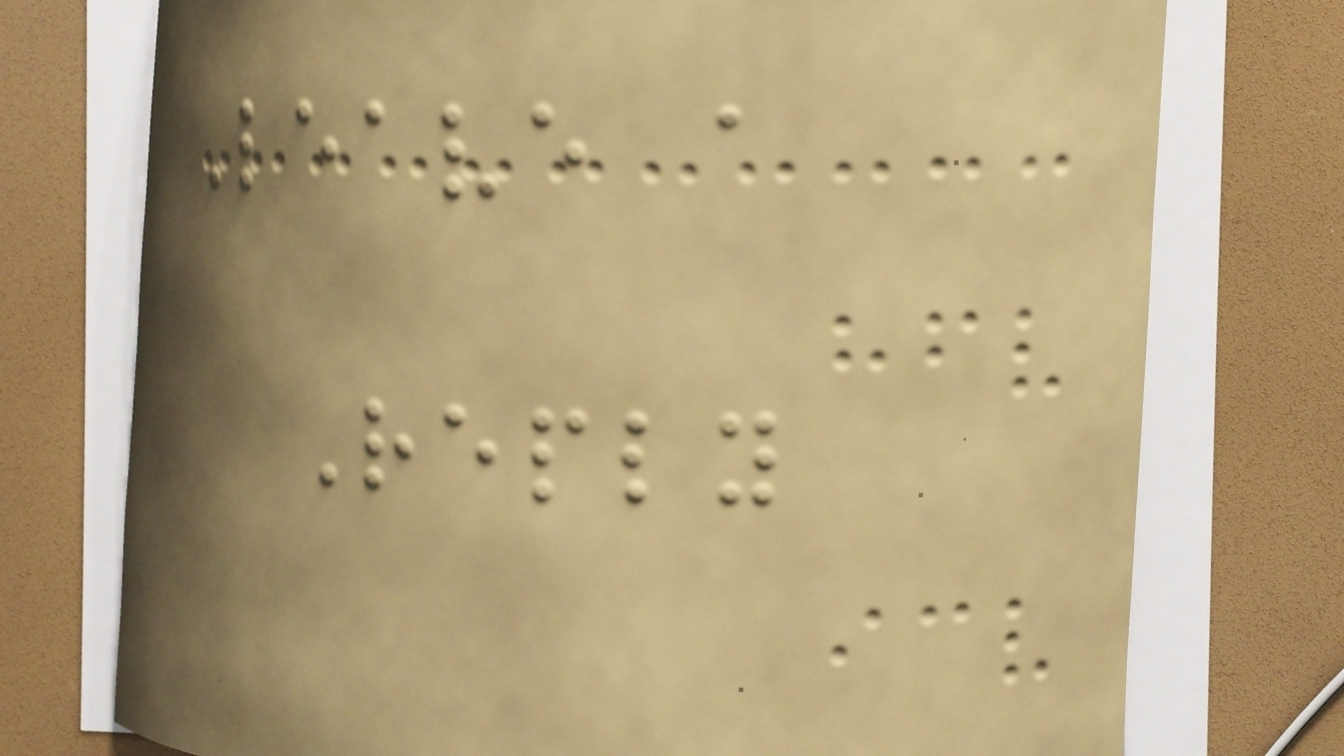Leave a
Reply
